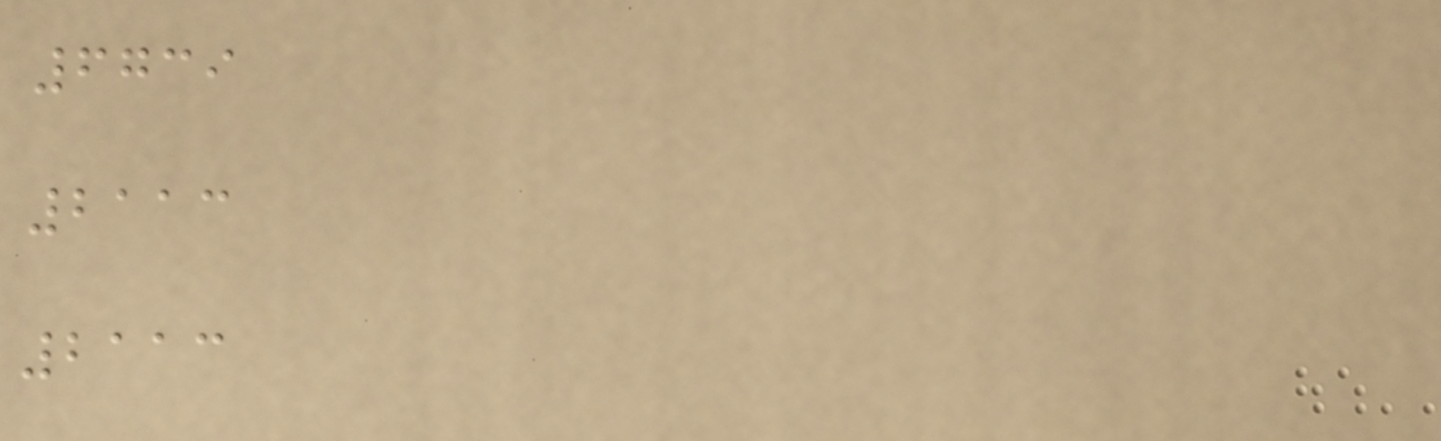6739
2113
2113
